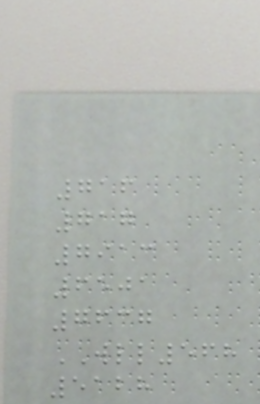716
717
7913
6501
7637
WLL568
5128
